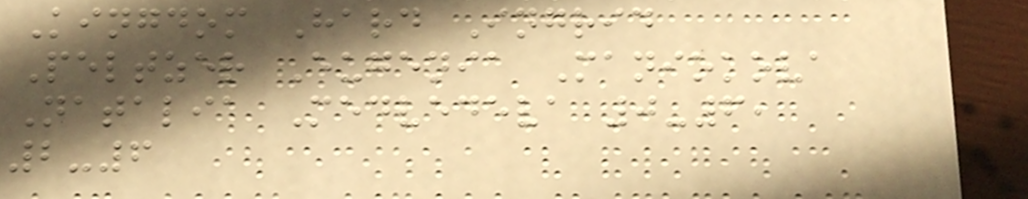Kingdom Hard Ingrid
Peltzer Eugenia Maniokova
Natalia Medvedeva 0-6,
2-6
